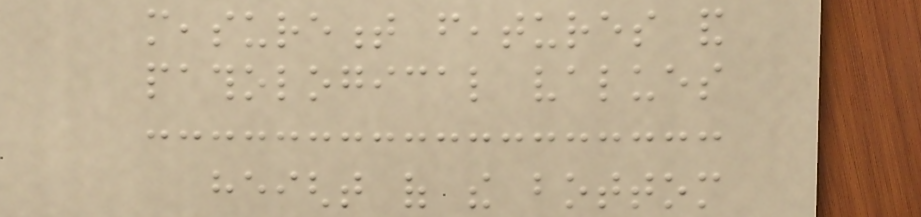measurement features and
pathological values
height of the bottom
